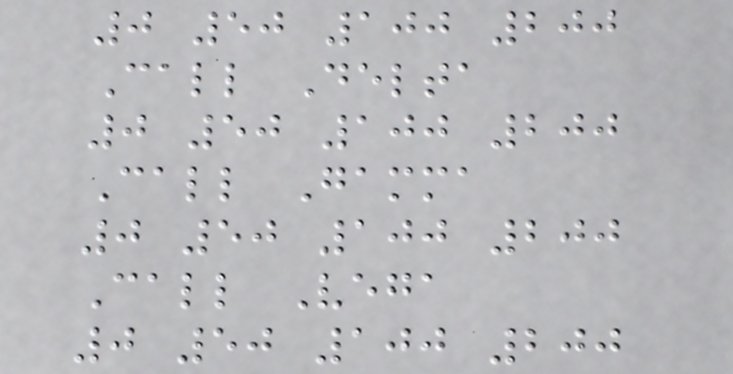0 50 100 200
Call Delta
0 50 100 200
Call Gamma
0 50 100 200
Call Vega
0 50 100 200
